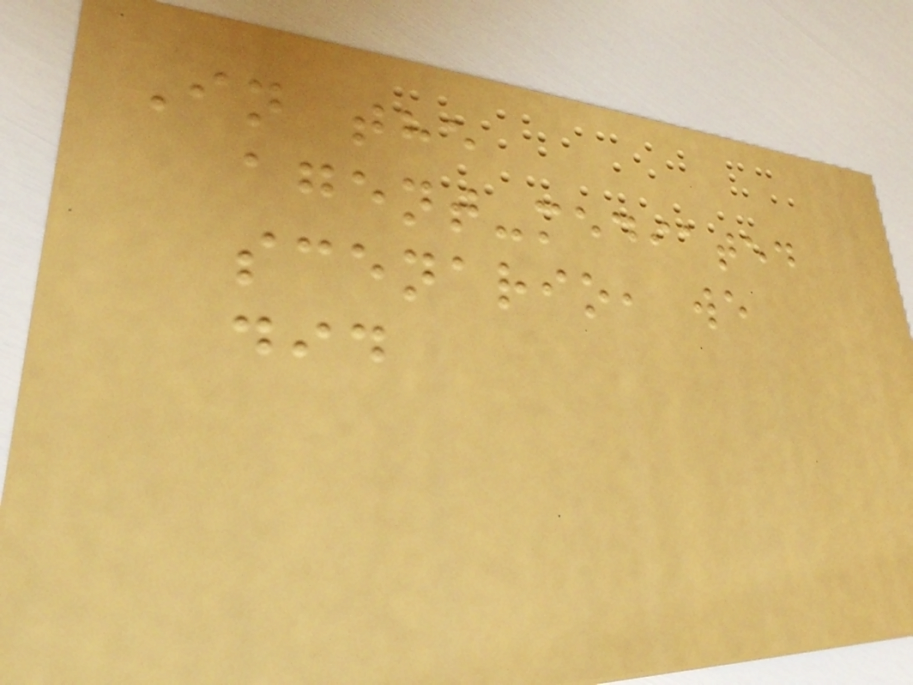In the
agent-mediated
scenario, we
did
